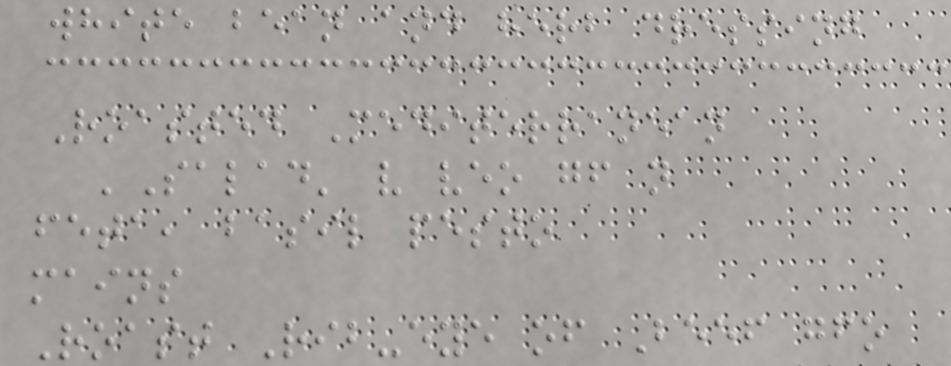white bean and herb dressing
Roasted Mediterranean
'Salad' v veo gf n
feta, basil pesto
mains
Roast Rib-eye of Beef gfo
